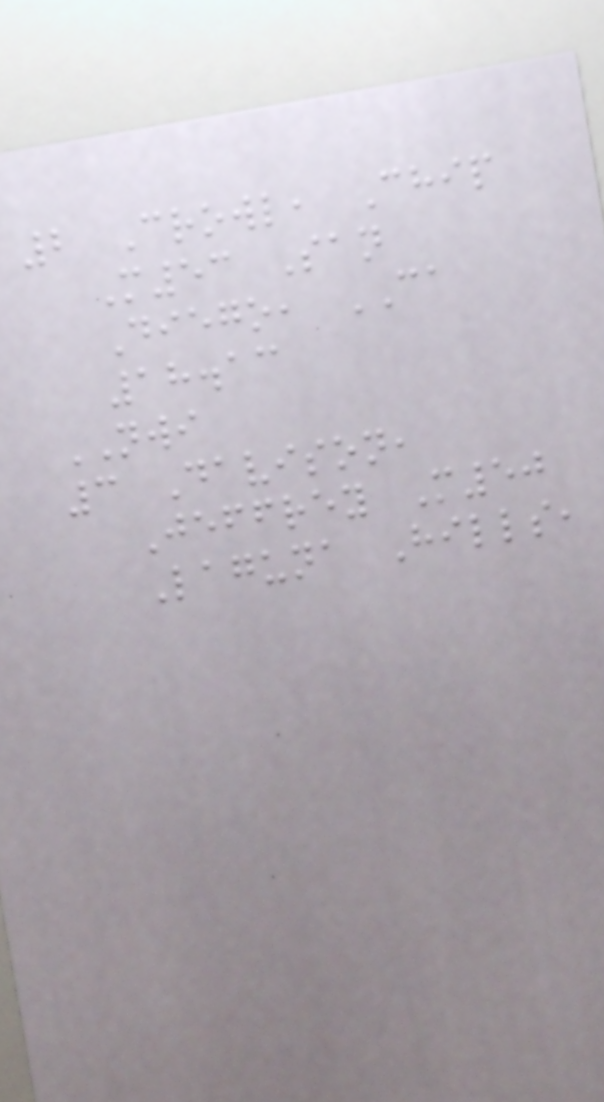2 Crowl, Chip
M53 San
Diego, CA
18.13
NWI
3 Davison,
Jeffrey M50
Laguna Hills,
